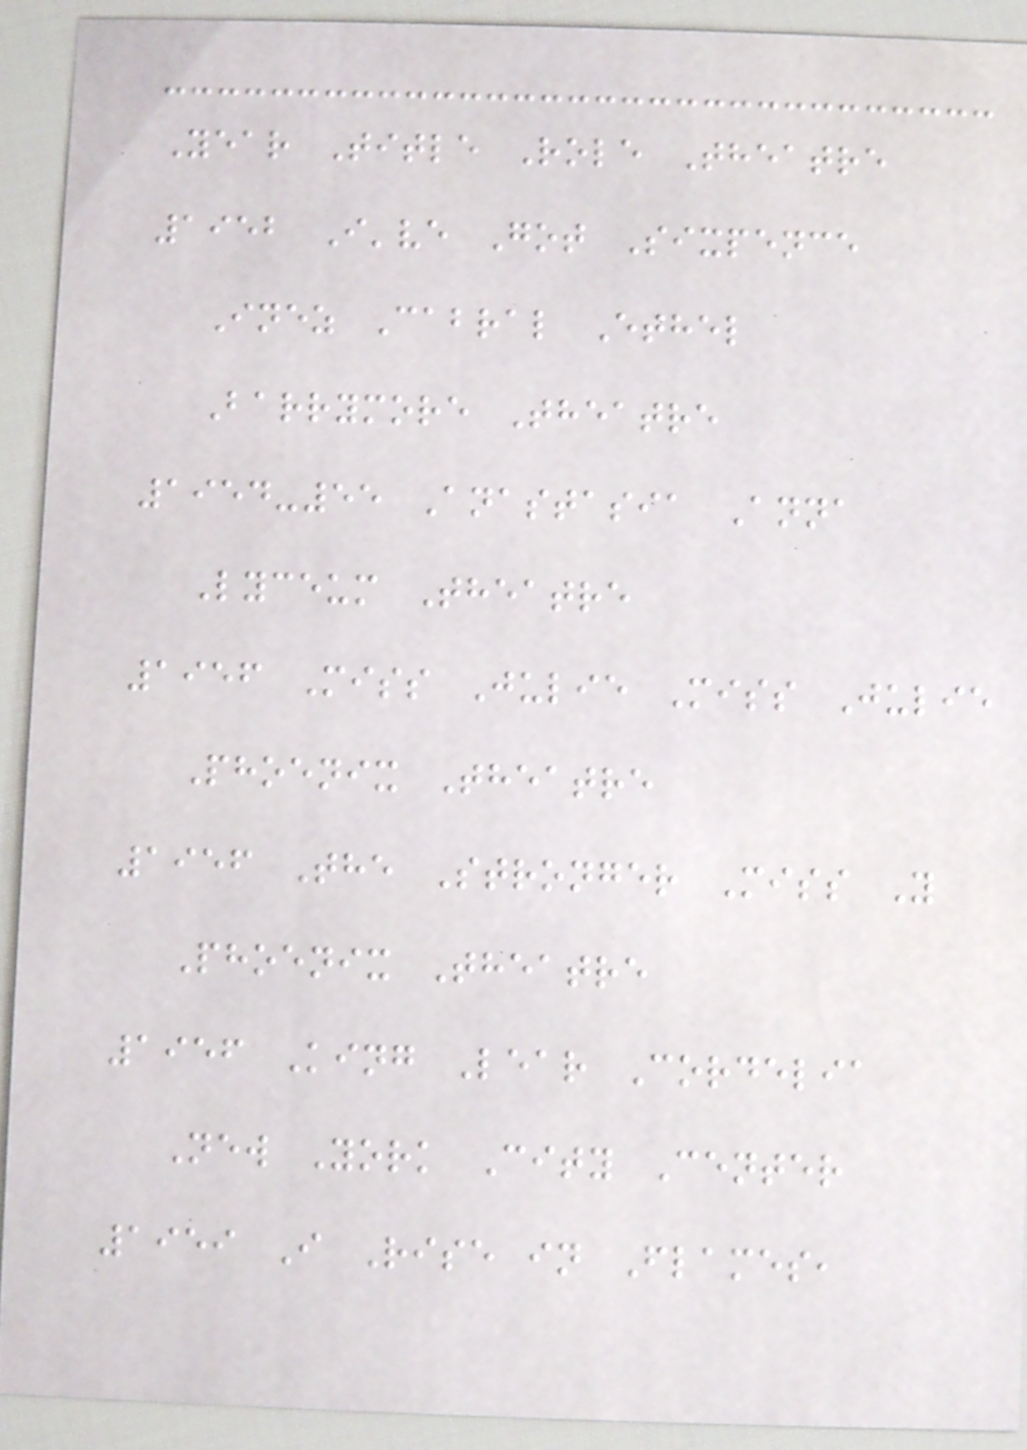Year Title Role Theatre
1952 I've Got Sixpence
Inez Cabral Ethel
Barrymore Theatre
1954-55 Anastasia Anna
Lyceum Theatre
1956 Miss Julie Miss Julie
Phoenix Theatre
1956 The Stronger Miss Y
Phoenix Theatre
1956 King Lear Cordelia
New York City Center
1959 I Rise in Flames,
